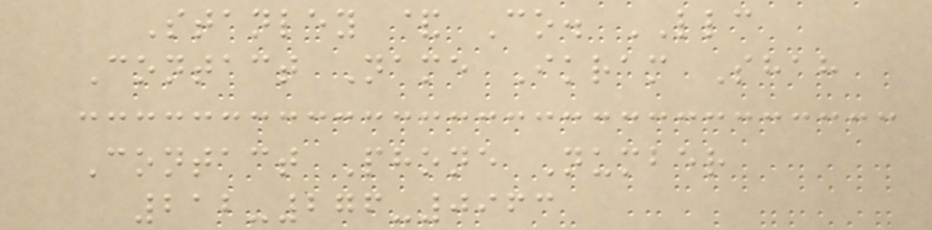Stanley & Co. LLC
Contact Name Ikram Shah
Contact Phone Number
212-276-0963
